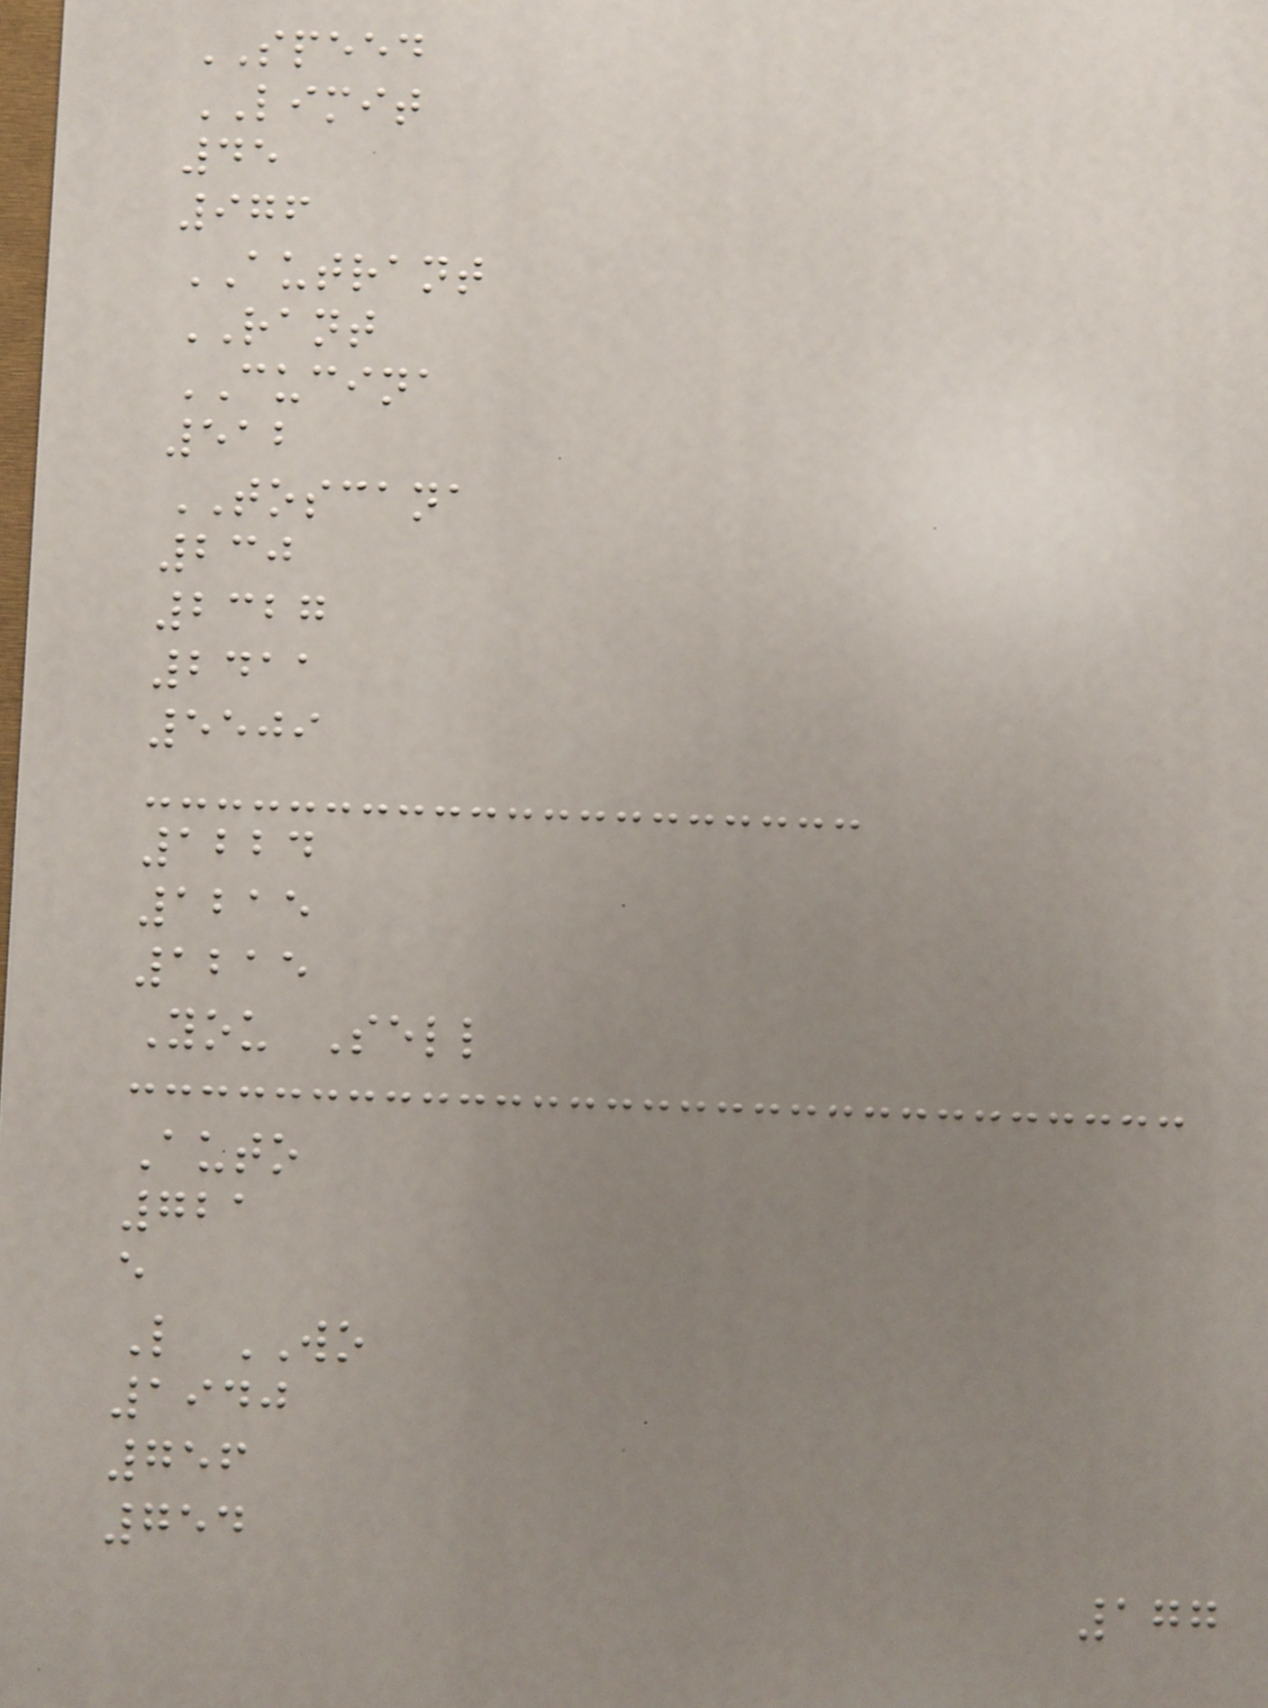SPEED
LIMIT
45
976
AUTRANT
RANT
CUCINA
512
TOSCANA
230
2327
2411
5509
1224
1215
1215
You Sell
Auto
721
e
L WO
1940
756
754
177
